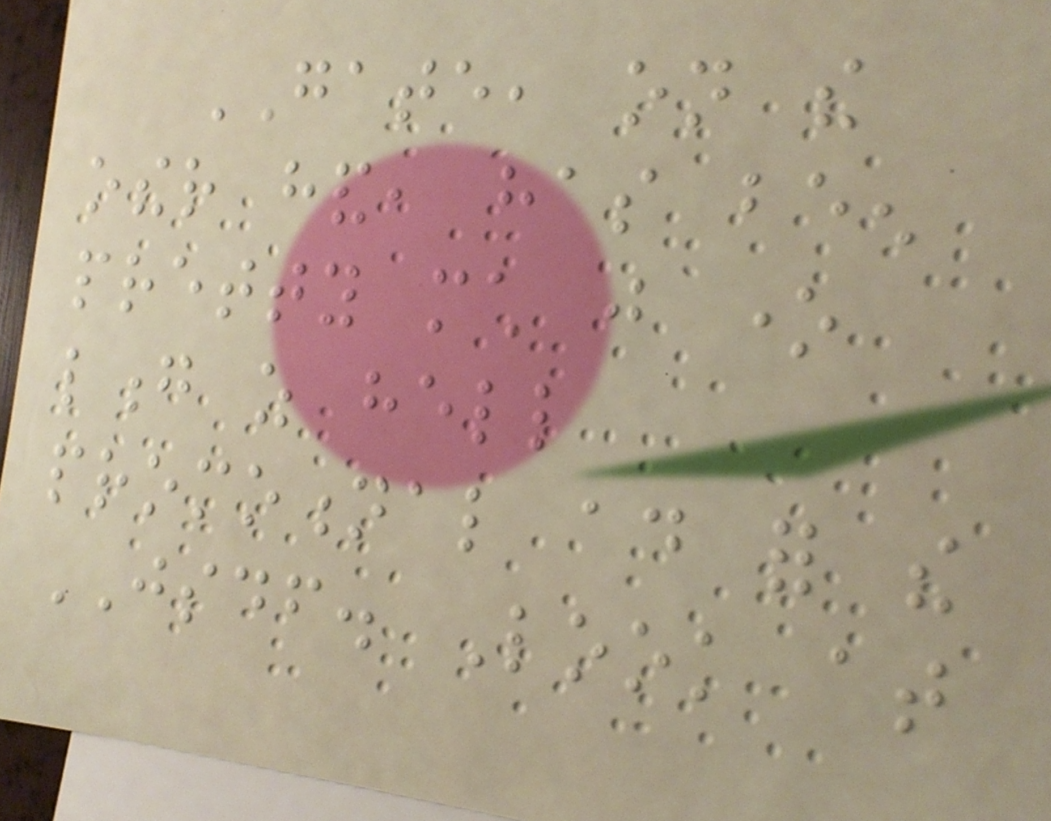GATE, on the
other hand, has been
pretty much just one
long as hell
promotional ad for the
JSDF. Look at
